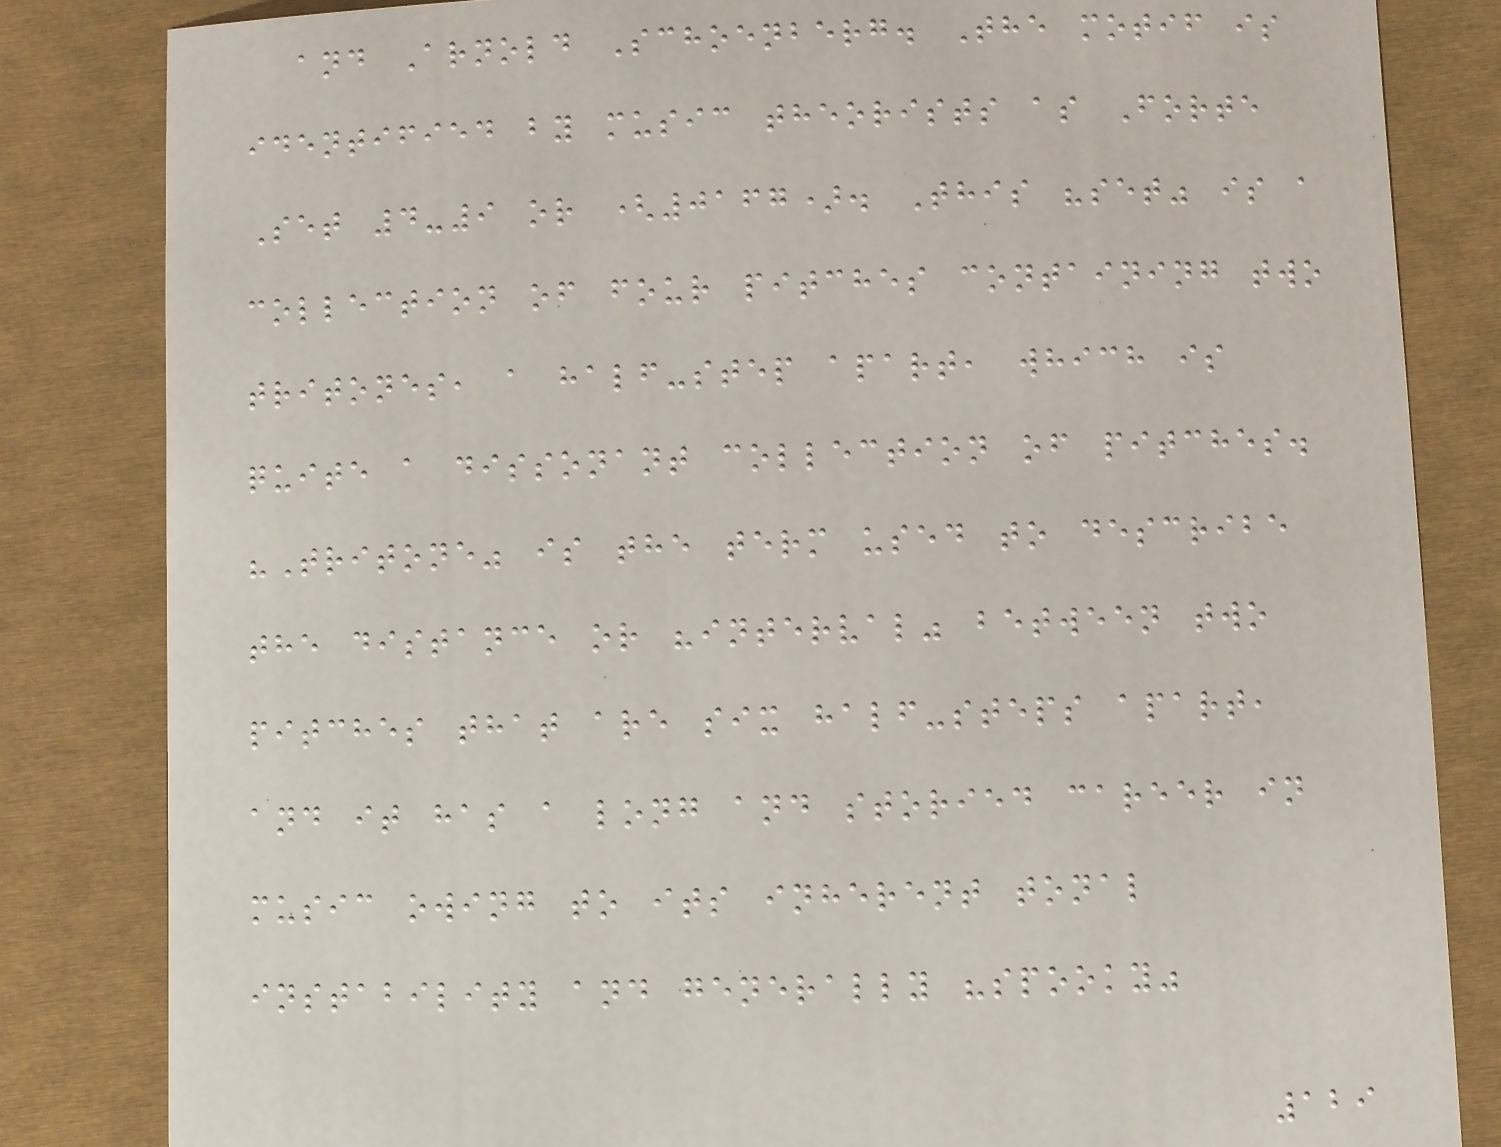and Arnold Schoenberg. The motif is
identified by music theorists as Forte
Set 4-9 or (0167). This "set" is a
collection of four pitches containing two
tritones, a half-step apart, which is
quite a dissonant collection of pitches.
"Tritone" is the term used to describe
the distance or "interval" between two
pitches that are six half-steps apart,
and it has a long and storied career in
music owing to its inherent tonal
instability and generally "spooky"
129
